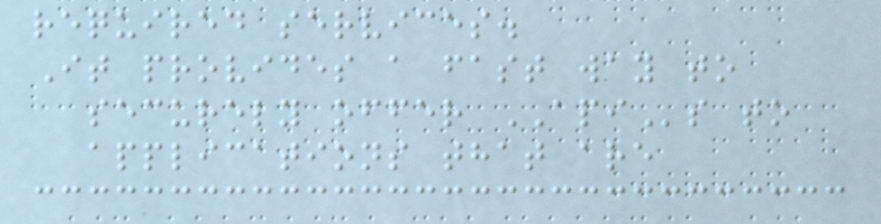required services.
It provides a fast way to
securely offer APIs to
applications that are
